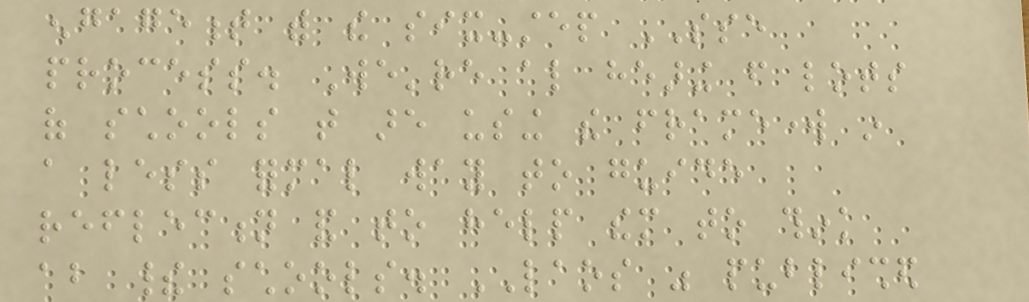engagement with the six-step SSE
process. We're also hearing from lots
of schools that are using the framework in
a less formal way to guide
reflection and to help them to think
about their schools. LAOS was published
